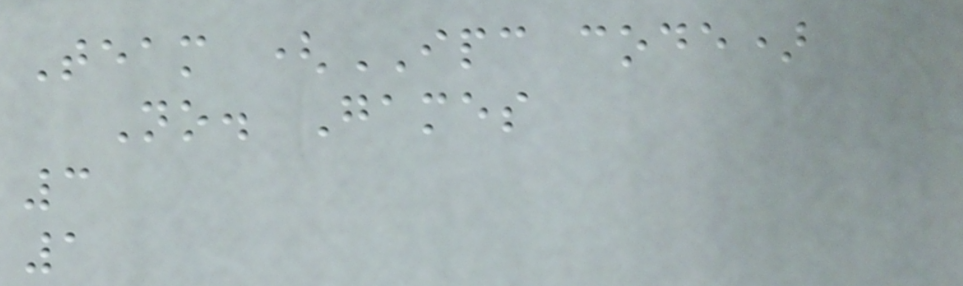Team (IPC code)
No. Games
3
1
